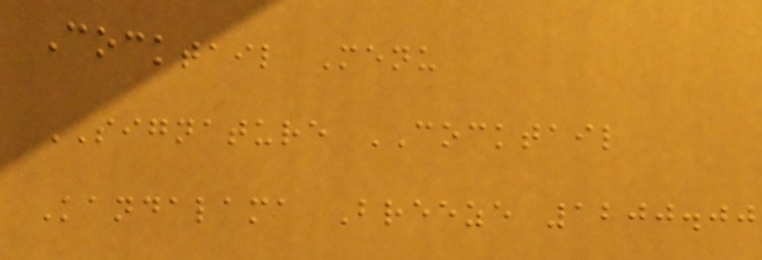Cocktail Menu
SIGNATURE COCKTAIL
Kandalama Breeze 1200.00
